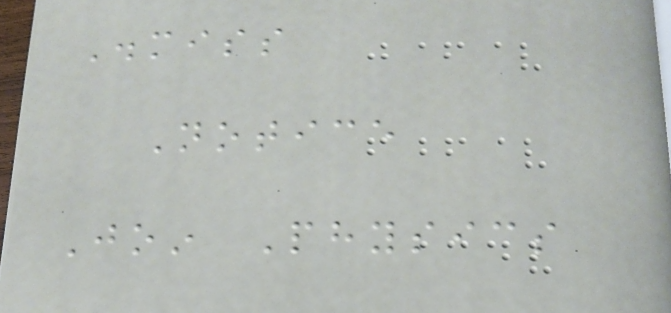Dismiss
Notice
Join Physics
